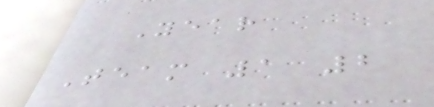Year
Team 1 2
